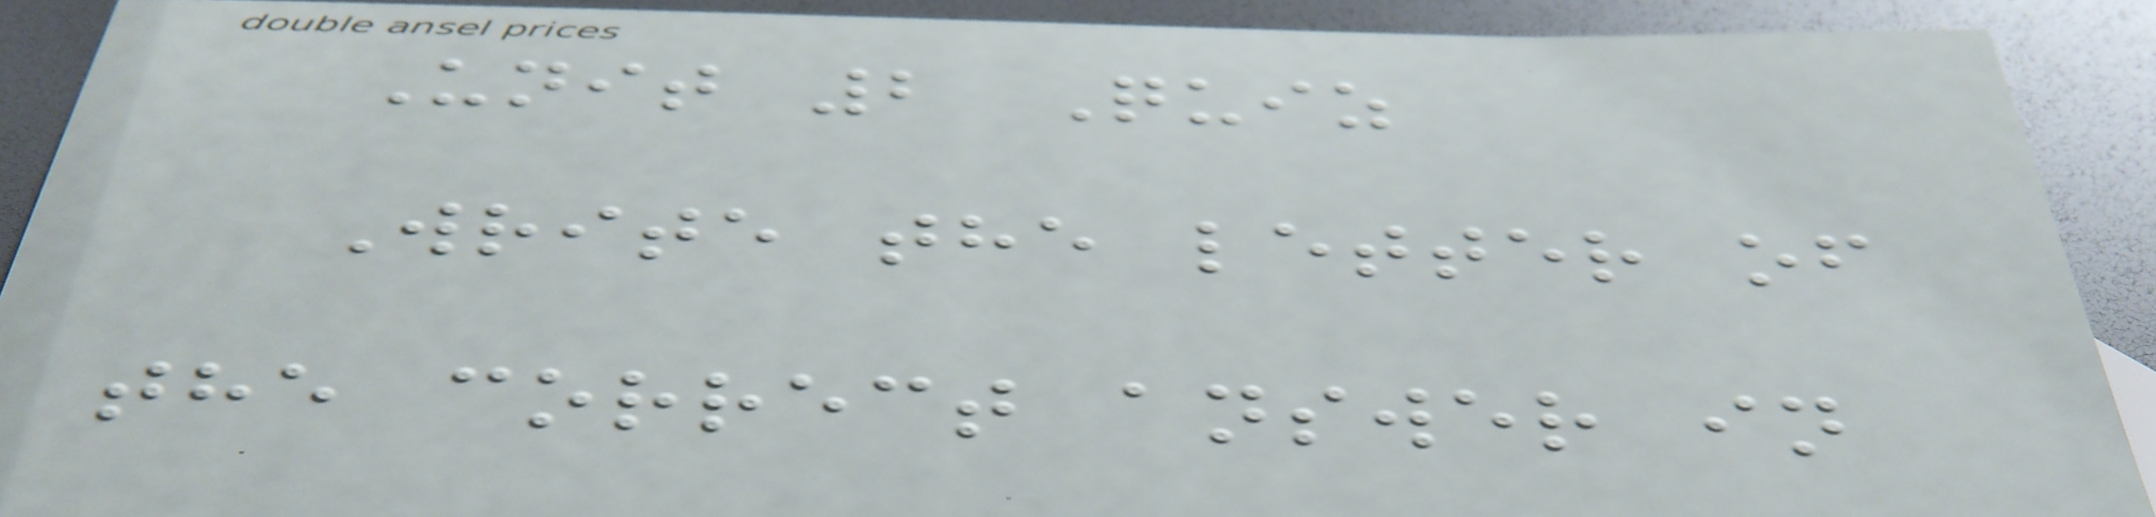Unit 2 Quiz
Write the letter of
the correct answer in
